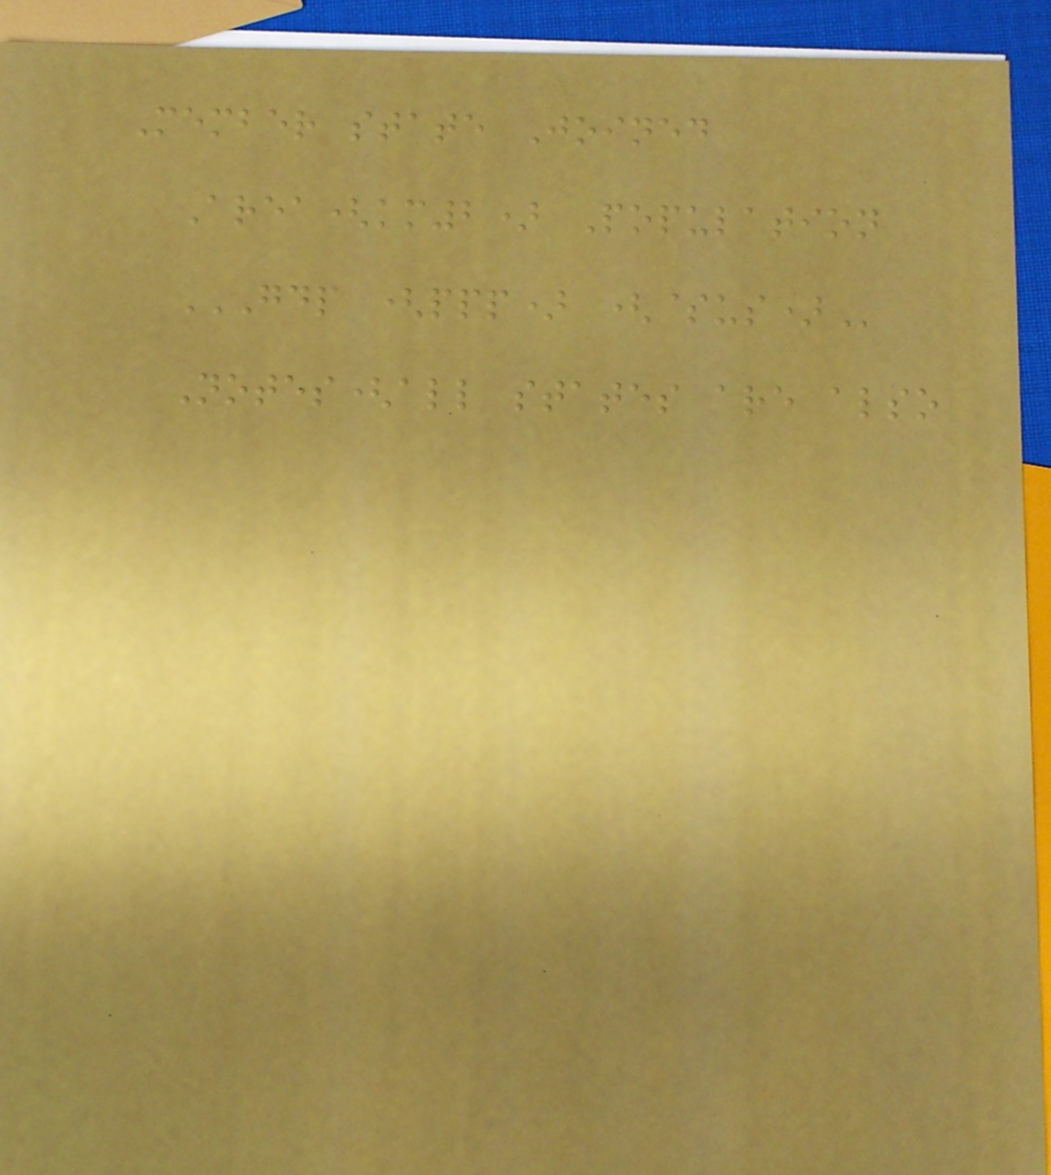Member state Joined
Area(km2) Population
GDP (PPP) ($US)
Notes(all states are also
